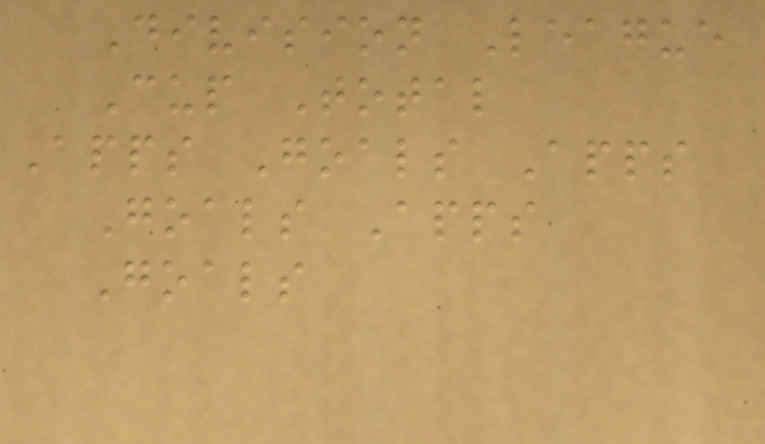Division League
Cup Total
Apps Goals Apps
Goals Apps
Goals
